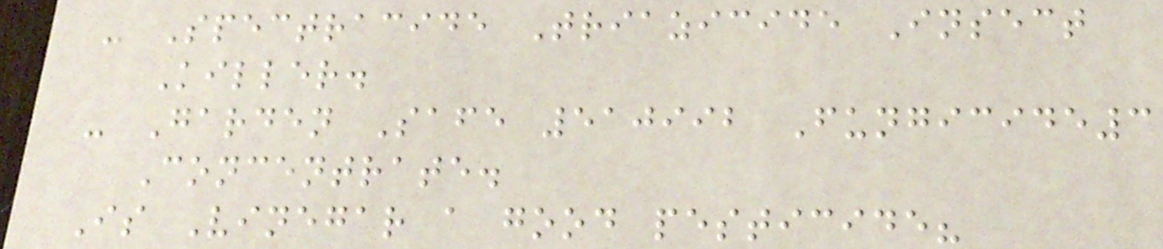- Spectracide Triazicide Insect
Killer.
- Garden Safe 510992 Fungicide3
Concentrate.
Is Vinegar a good pesticide?
